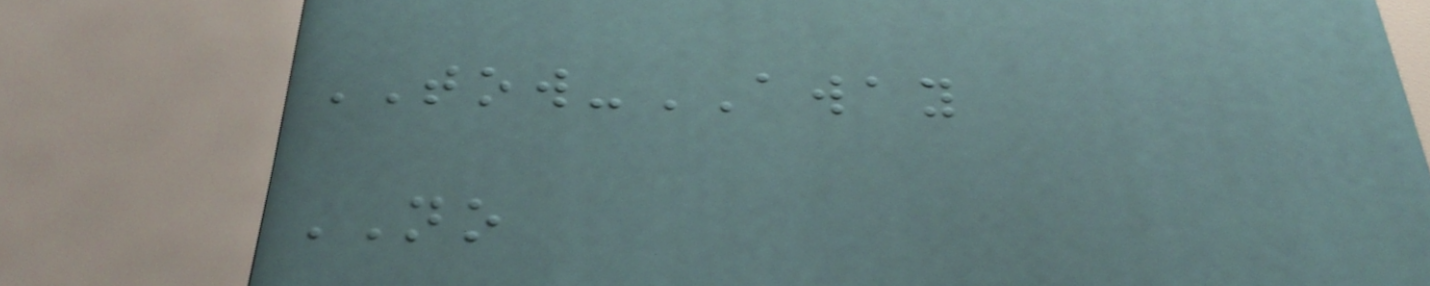TOW-AWAY
NO
